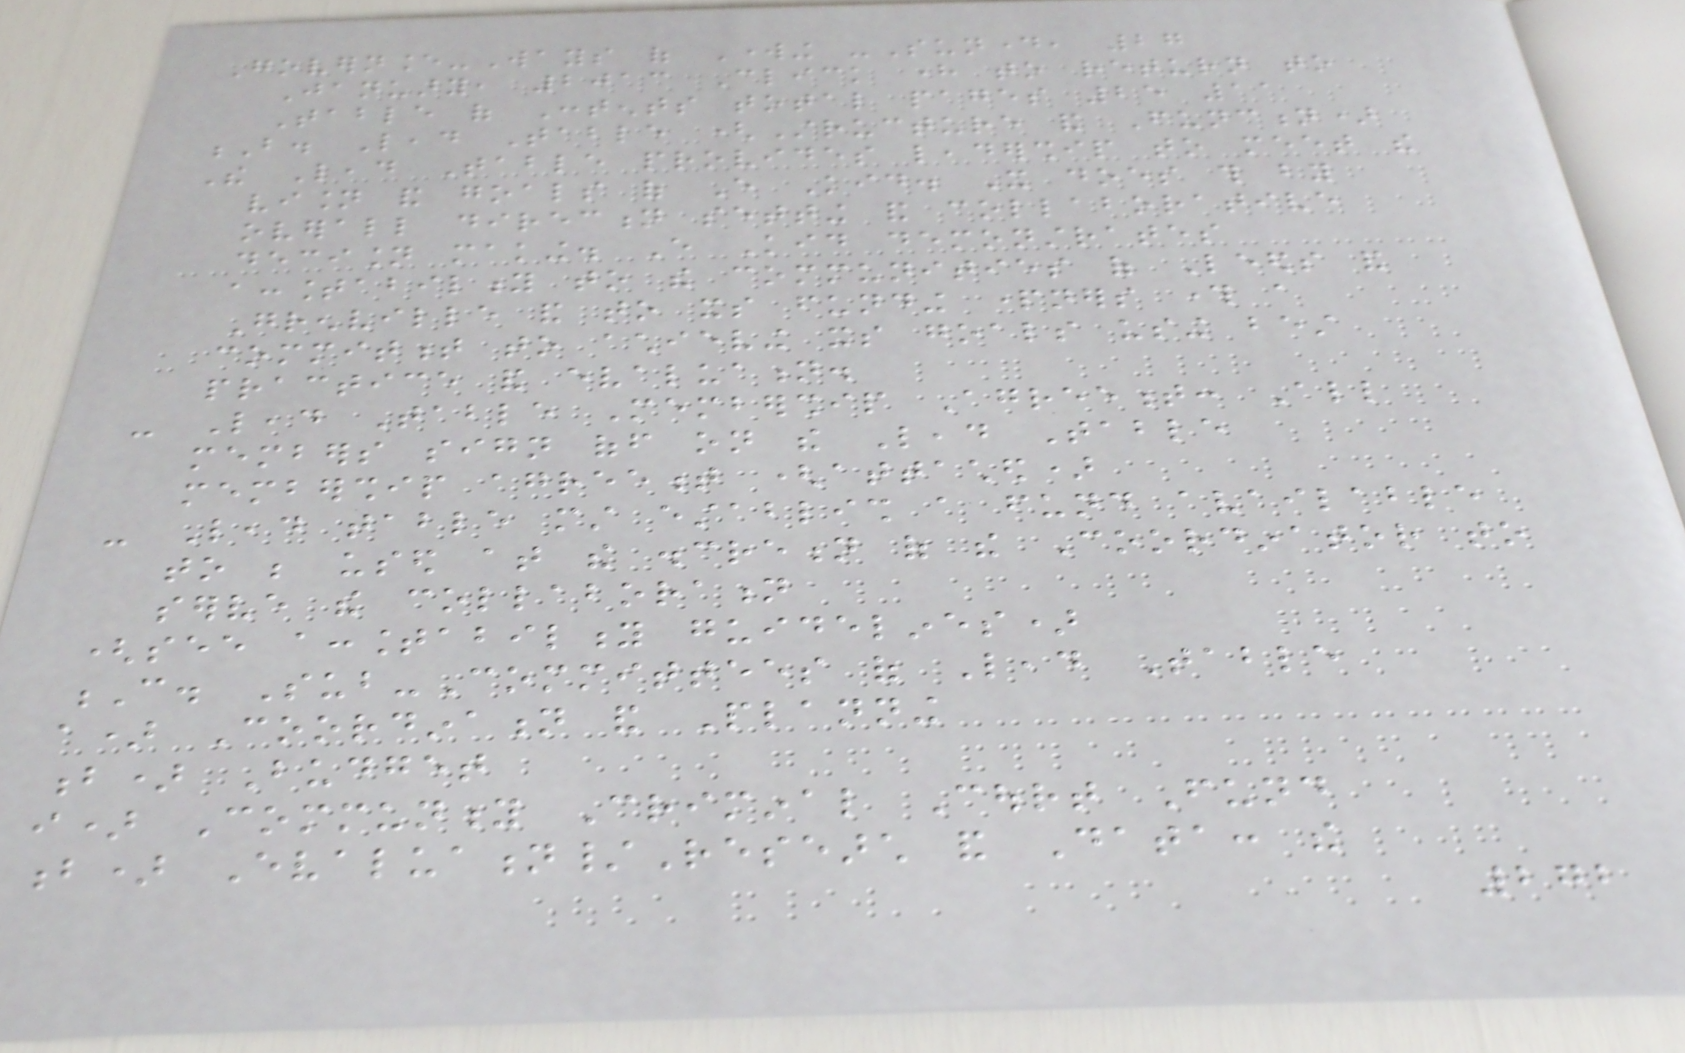Governance-Ways of Working -Sunday, 27
January, 2013 Click here to return to
Table of Contents total pages 25 11
B. Lead Table (Structure and Function)
The Lead Table provides leadership to meet the
vision and goals of Every Kid. It does this by
overall direction setting and collaborative
decision making. Every Kid demonstrates
accountability to the communities of Leeds and
Grenville and to its funding partners through a
commitment to achieving its goals using best
practice and evaluation.
- Lead Table Membership Agreement: All
members sign off on the Lead Table
membership agreement (attached)
- Lead table must establish a fund available
to be used at the discretion of the Coordinator to
serve the collaboration
(see accountability guidelines)
C. Sub-Committees of Lead Table
a) Coordination and Planning
b) Budget
i) Community Criminal Court Fund
b) Evaluation/Research and Data: the
272
